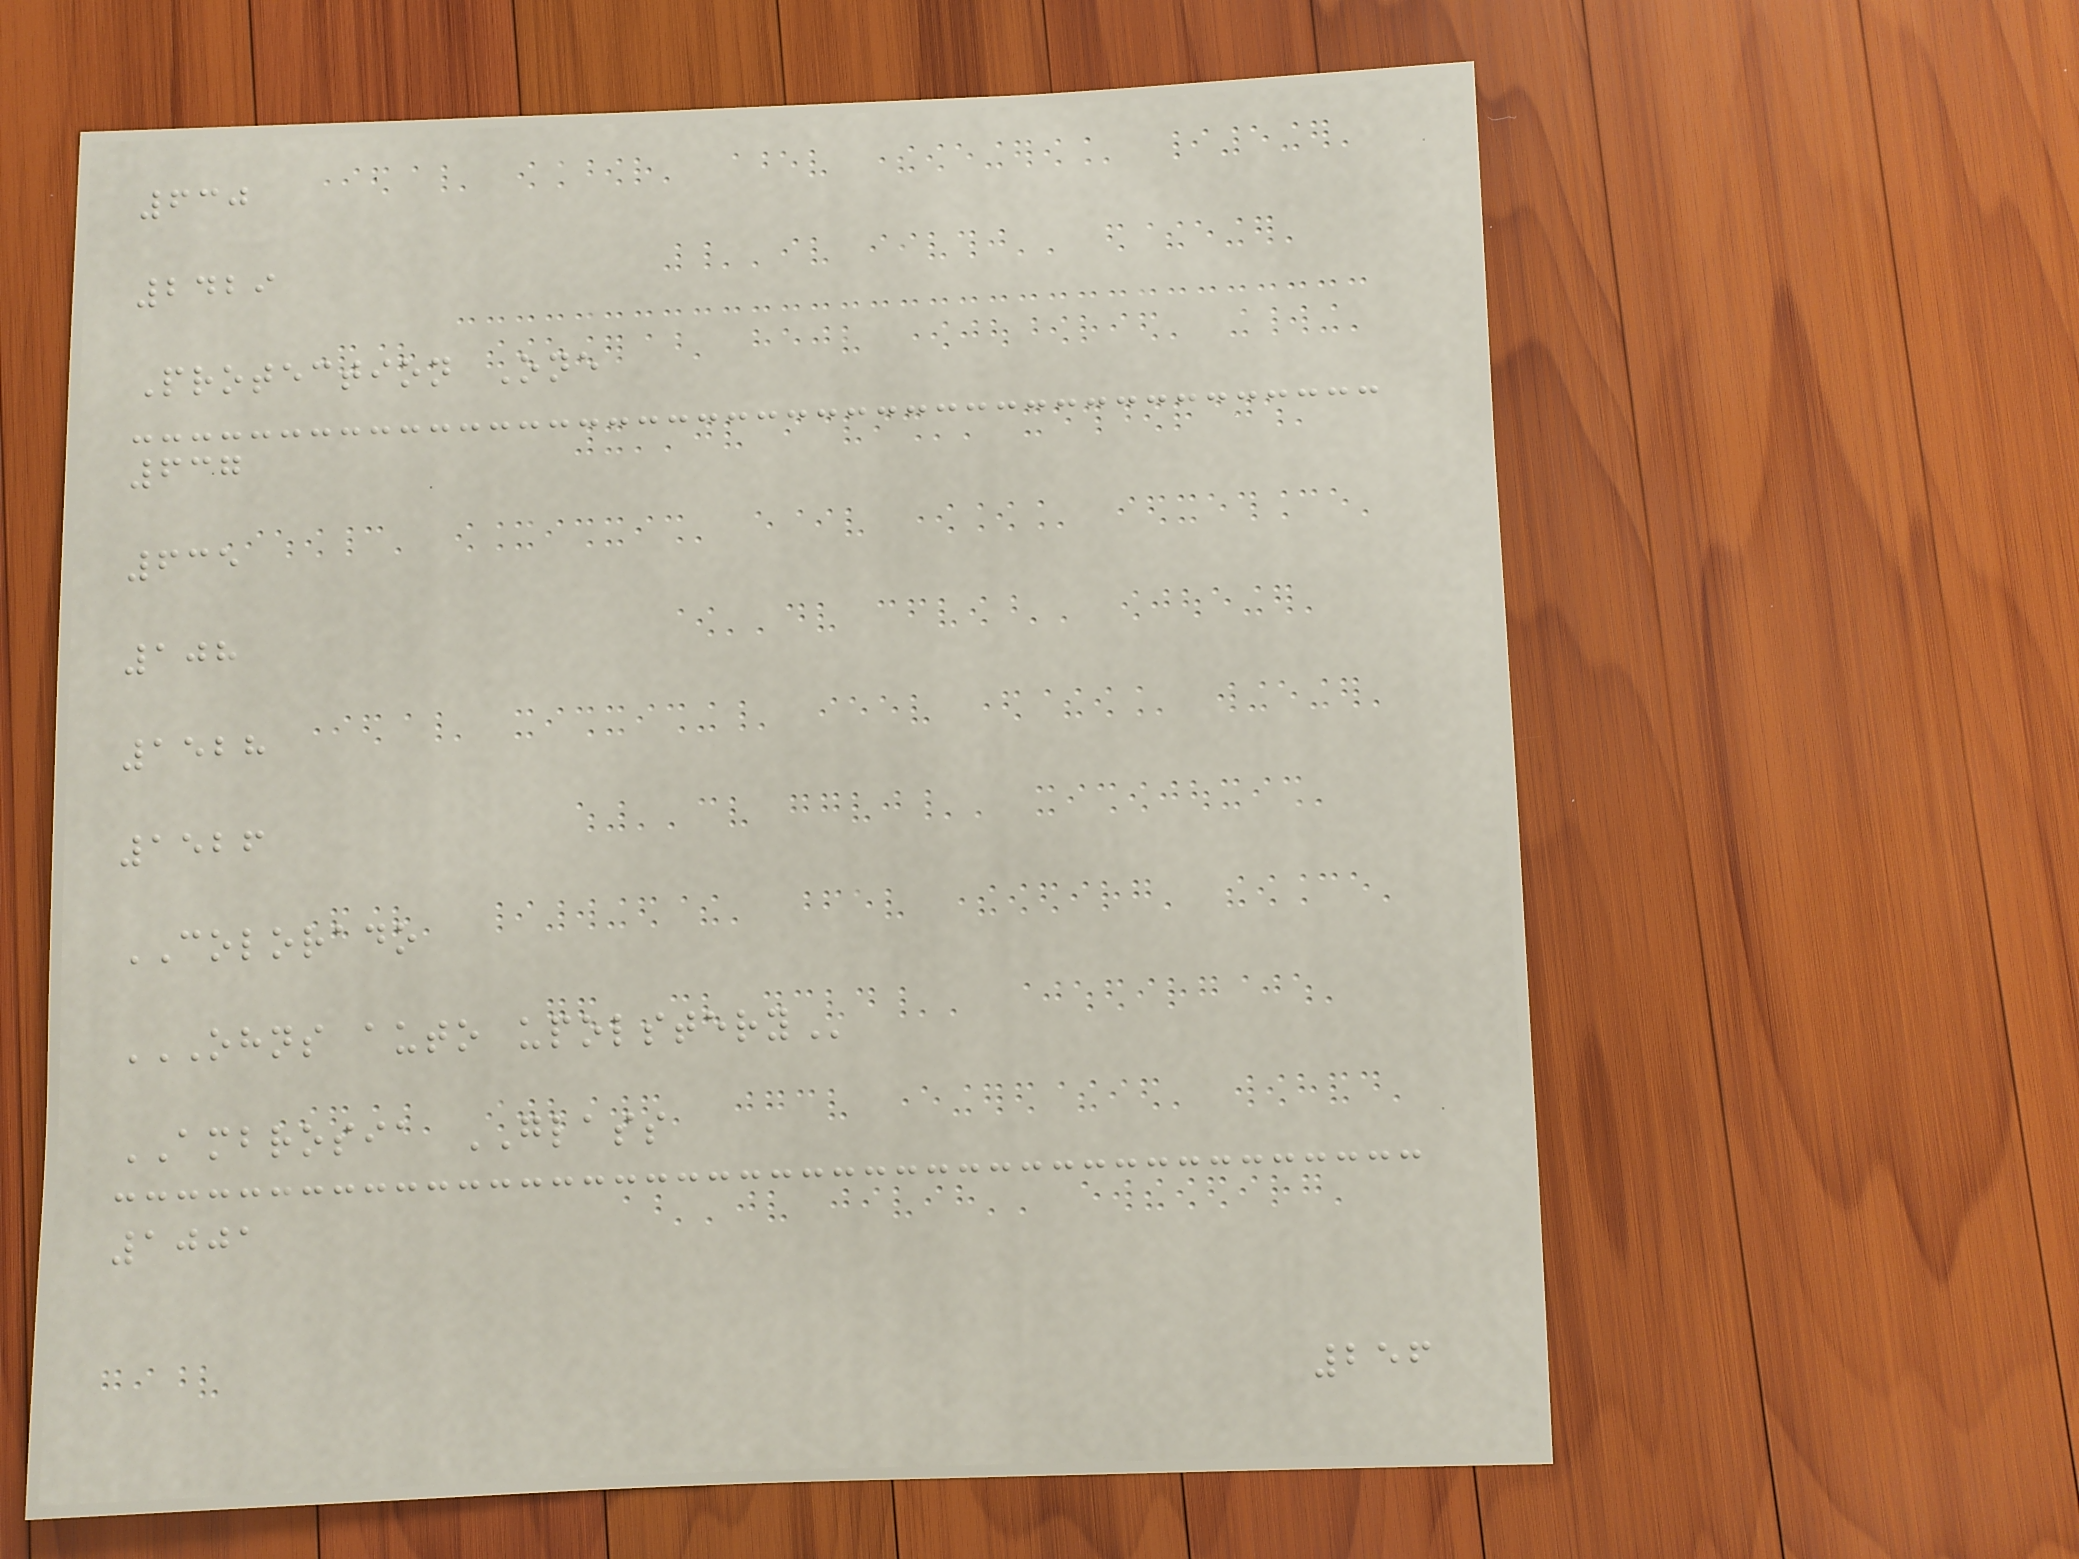630
2429
Protection One
637
635
108
1528
1526
COLORADO
OHNS AUTO UPOLSTERY
AMBROSIA GLASS
1001
256
